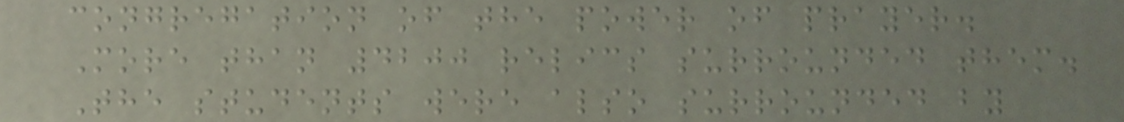congregation of the power of prayer.
More than 4200 relics surrounded them.
The students were also surrounded by
